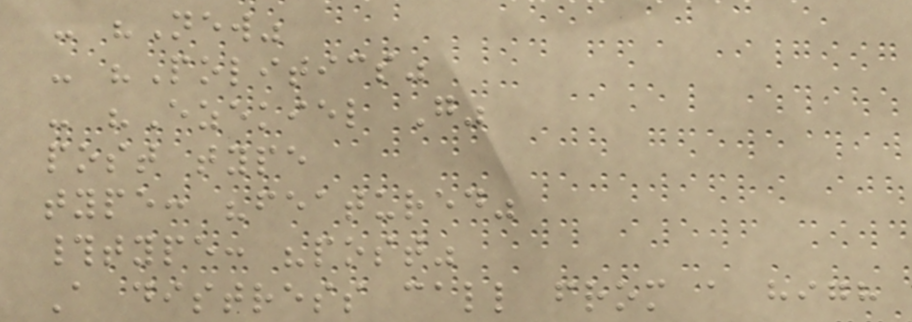- "New"
- "Politics"
- "Ezekiel G"
post type
type: "featured"
#type: "post"
A distress call from a high
